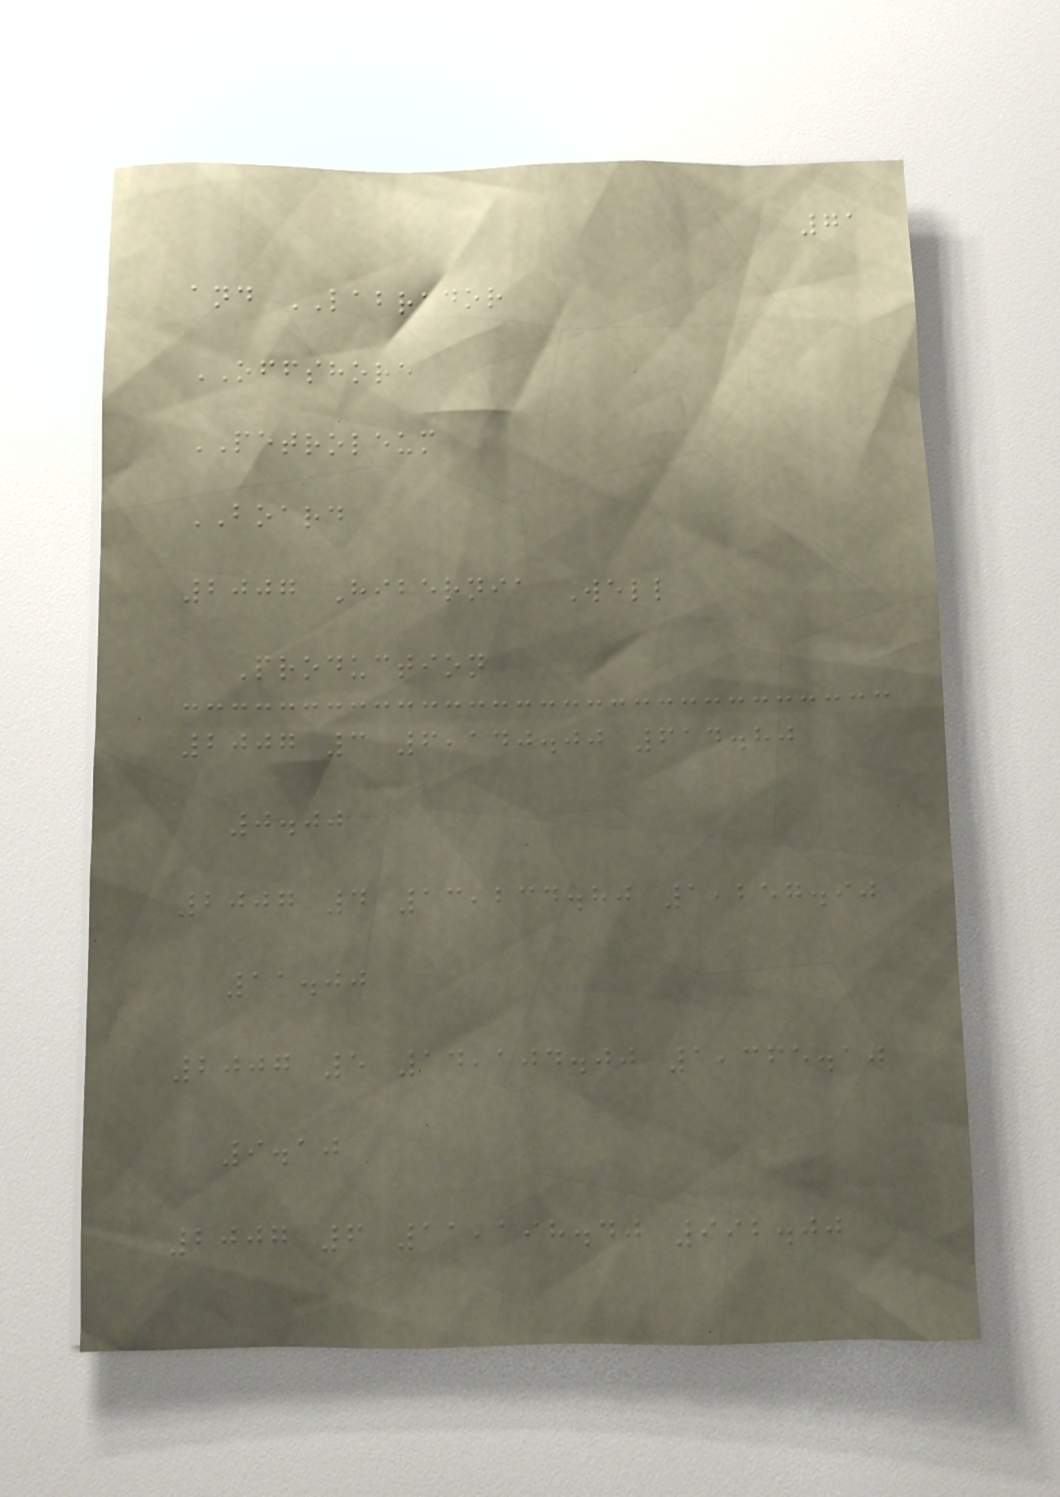71
and LABRADOR
OFFSHORE
PETROLEUM
BOARD
2007 Hibernia Well
Production
2007 3 6,140.00 614.80
0.00
2007 4 13,234.80 1,257.90
11.00
2007 5 14,104.00 1,365.10
9.10
2007 6 11,198.40 992.00
